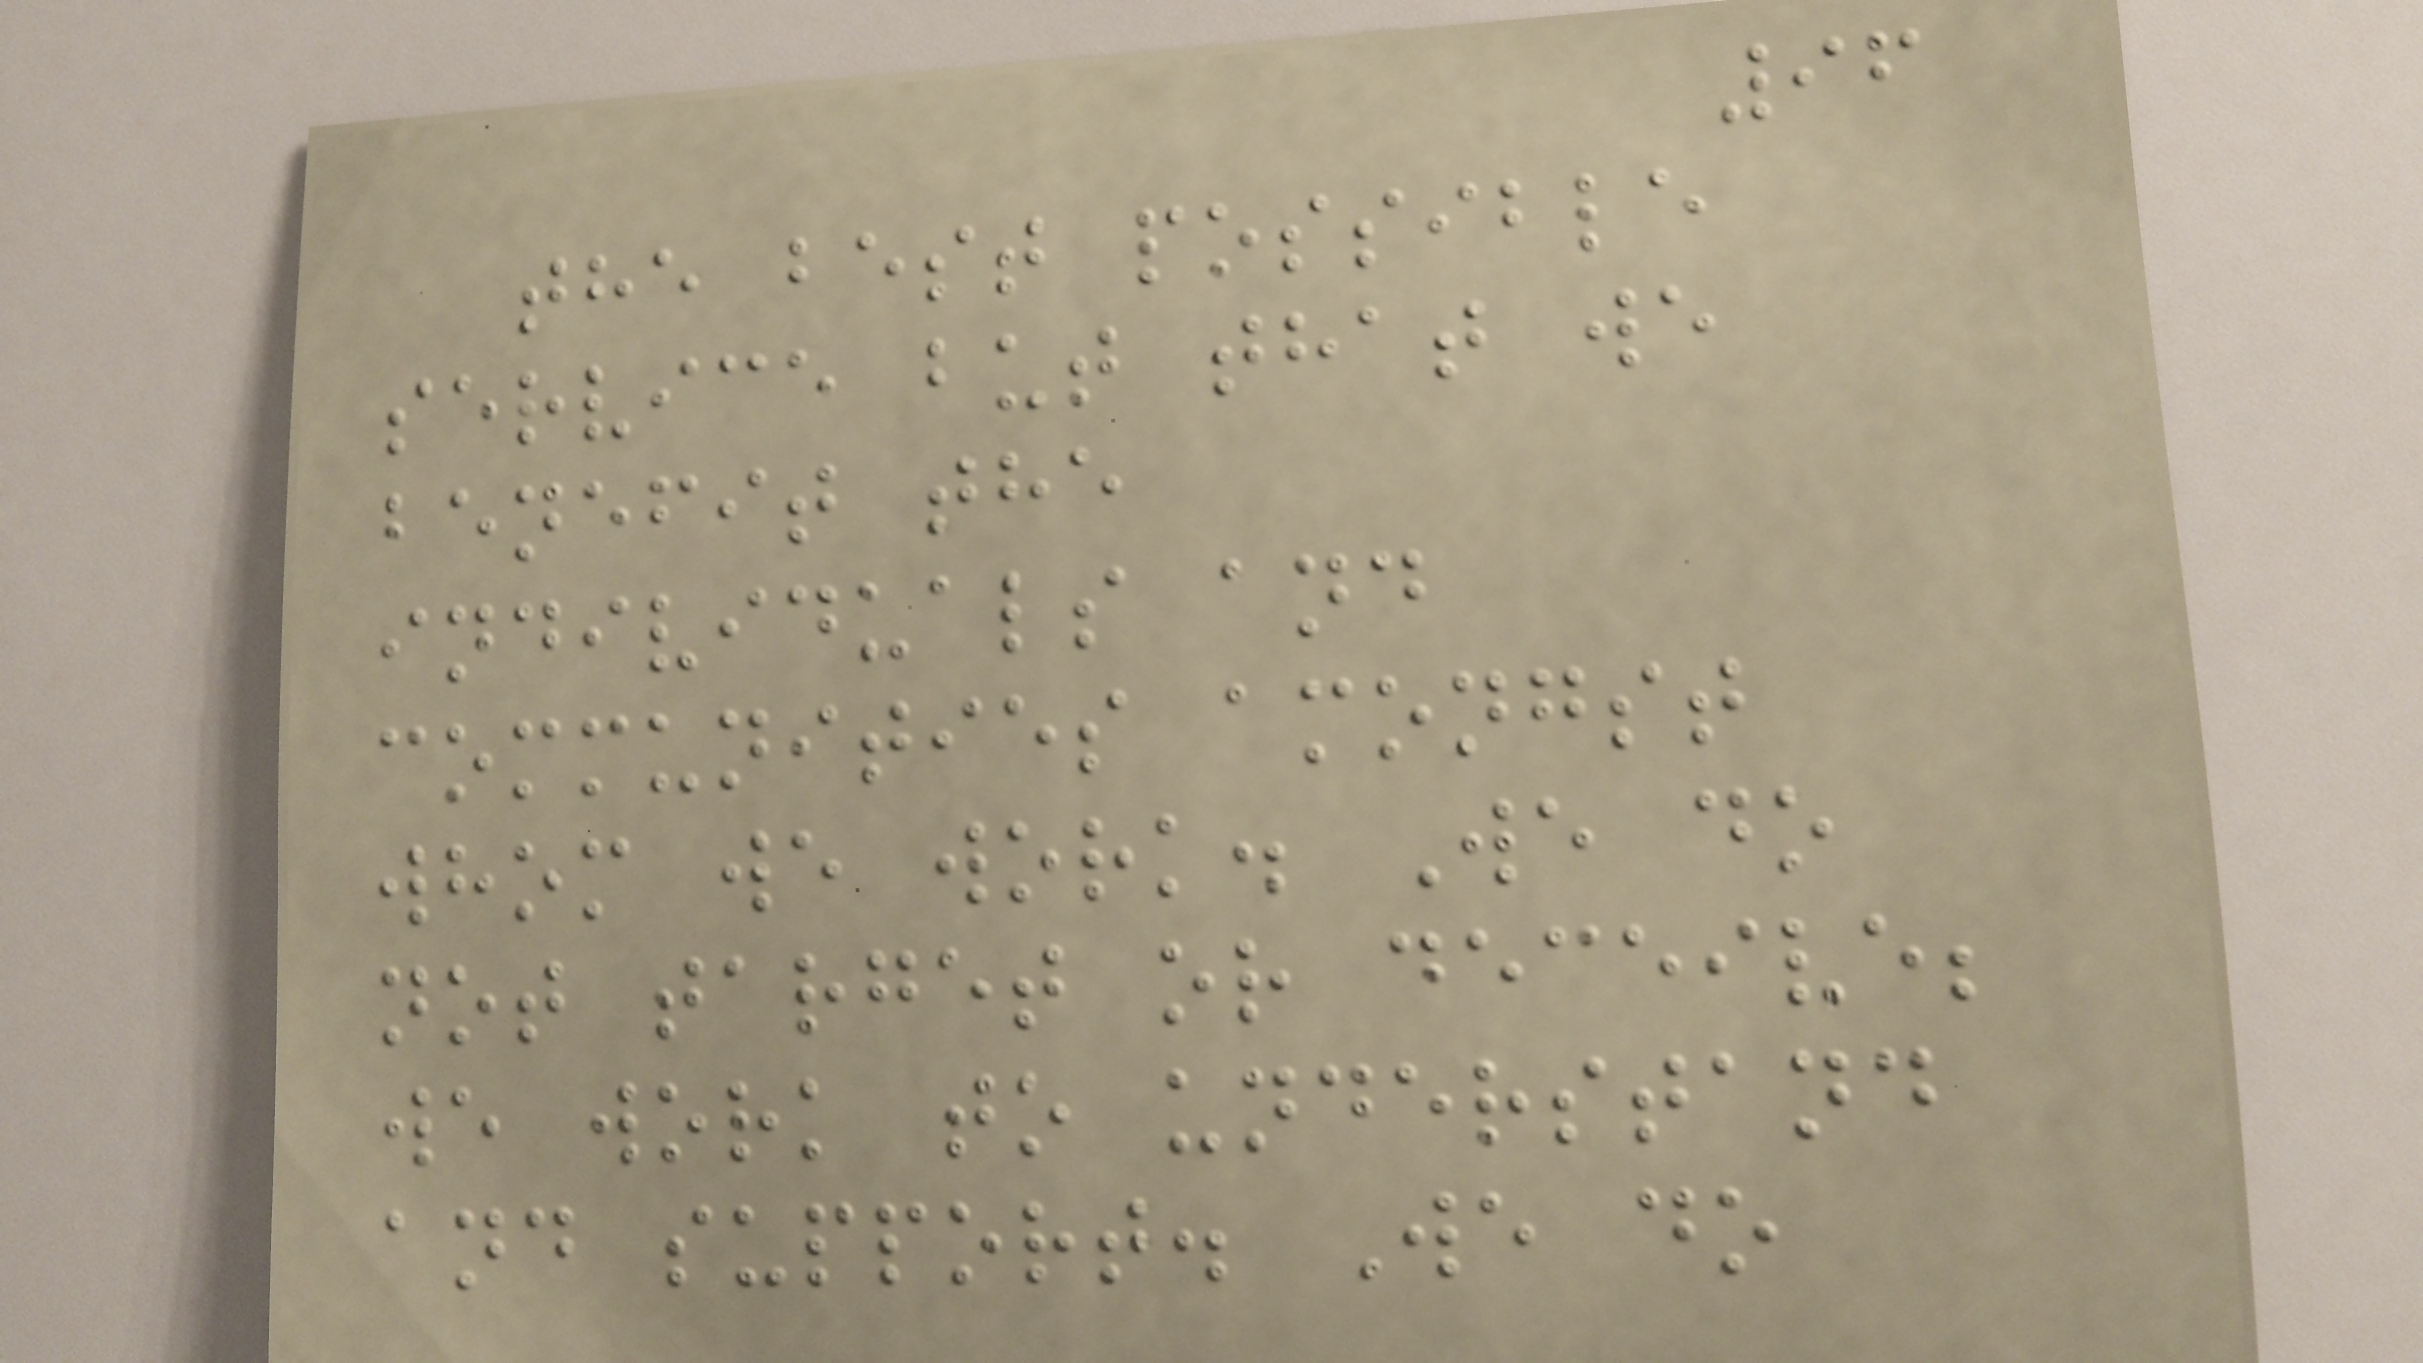96
the best possible
service but that we
benefit the
individuals and
communities amongst
whom we work. We do
not target or deceive;
we work to understand
and support. We do
